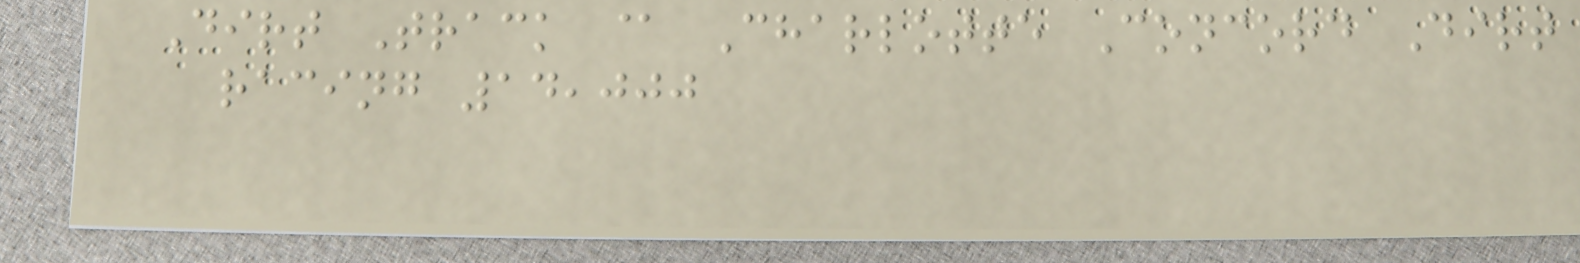Dirt Track @ Charlotte Concord Dirt
racing 14,000
